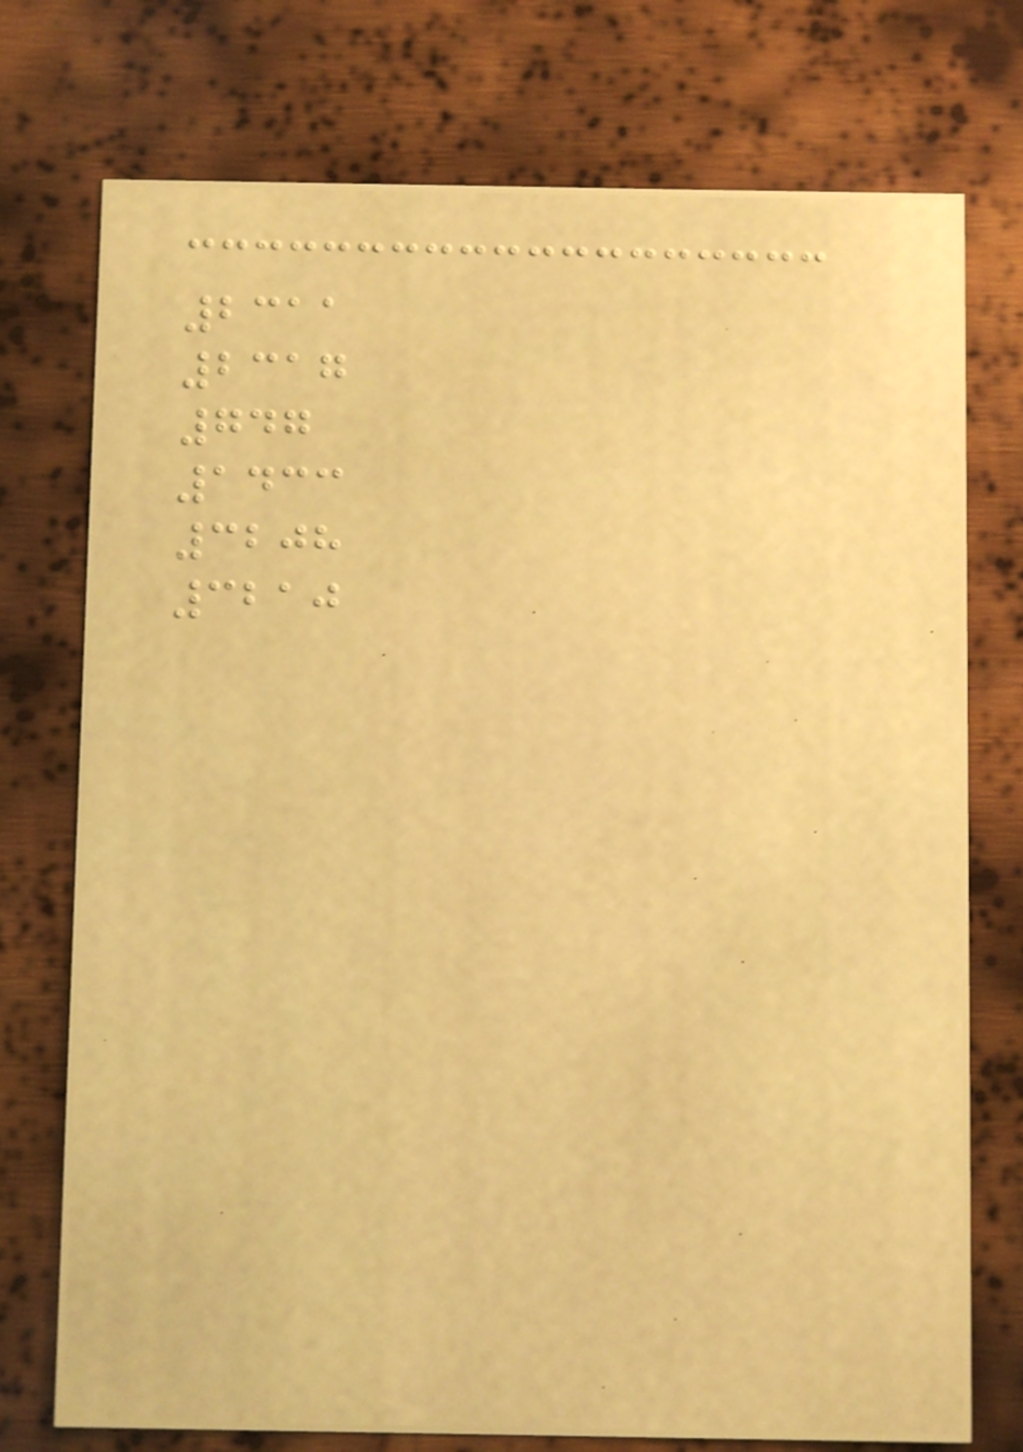2311
2317
747
1433
3208
3210
